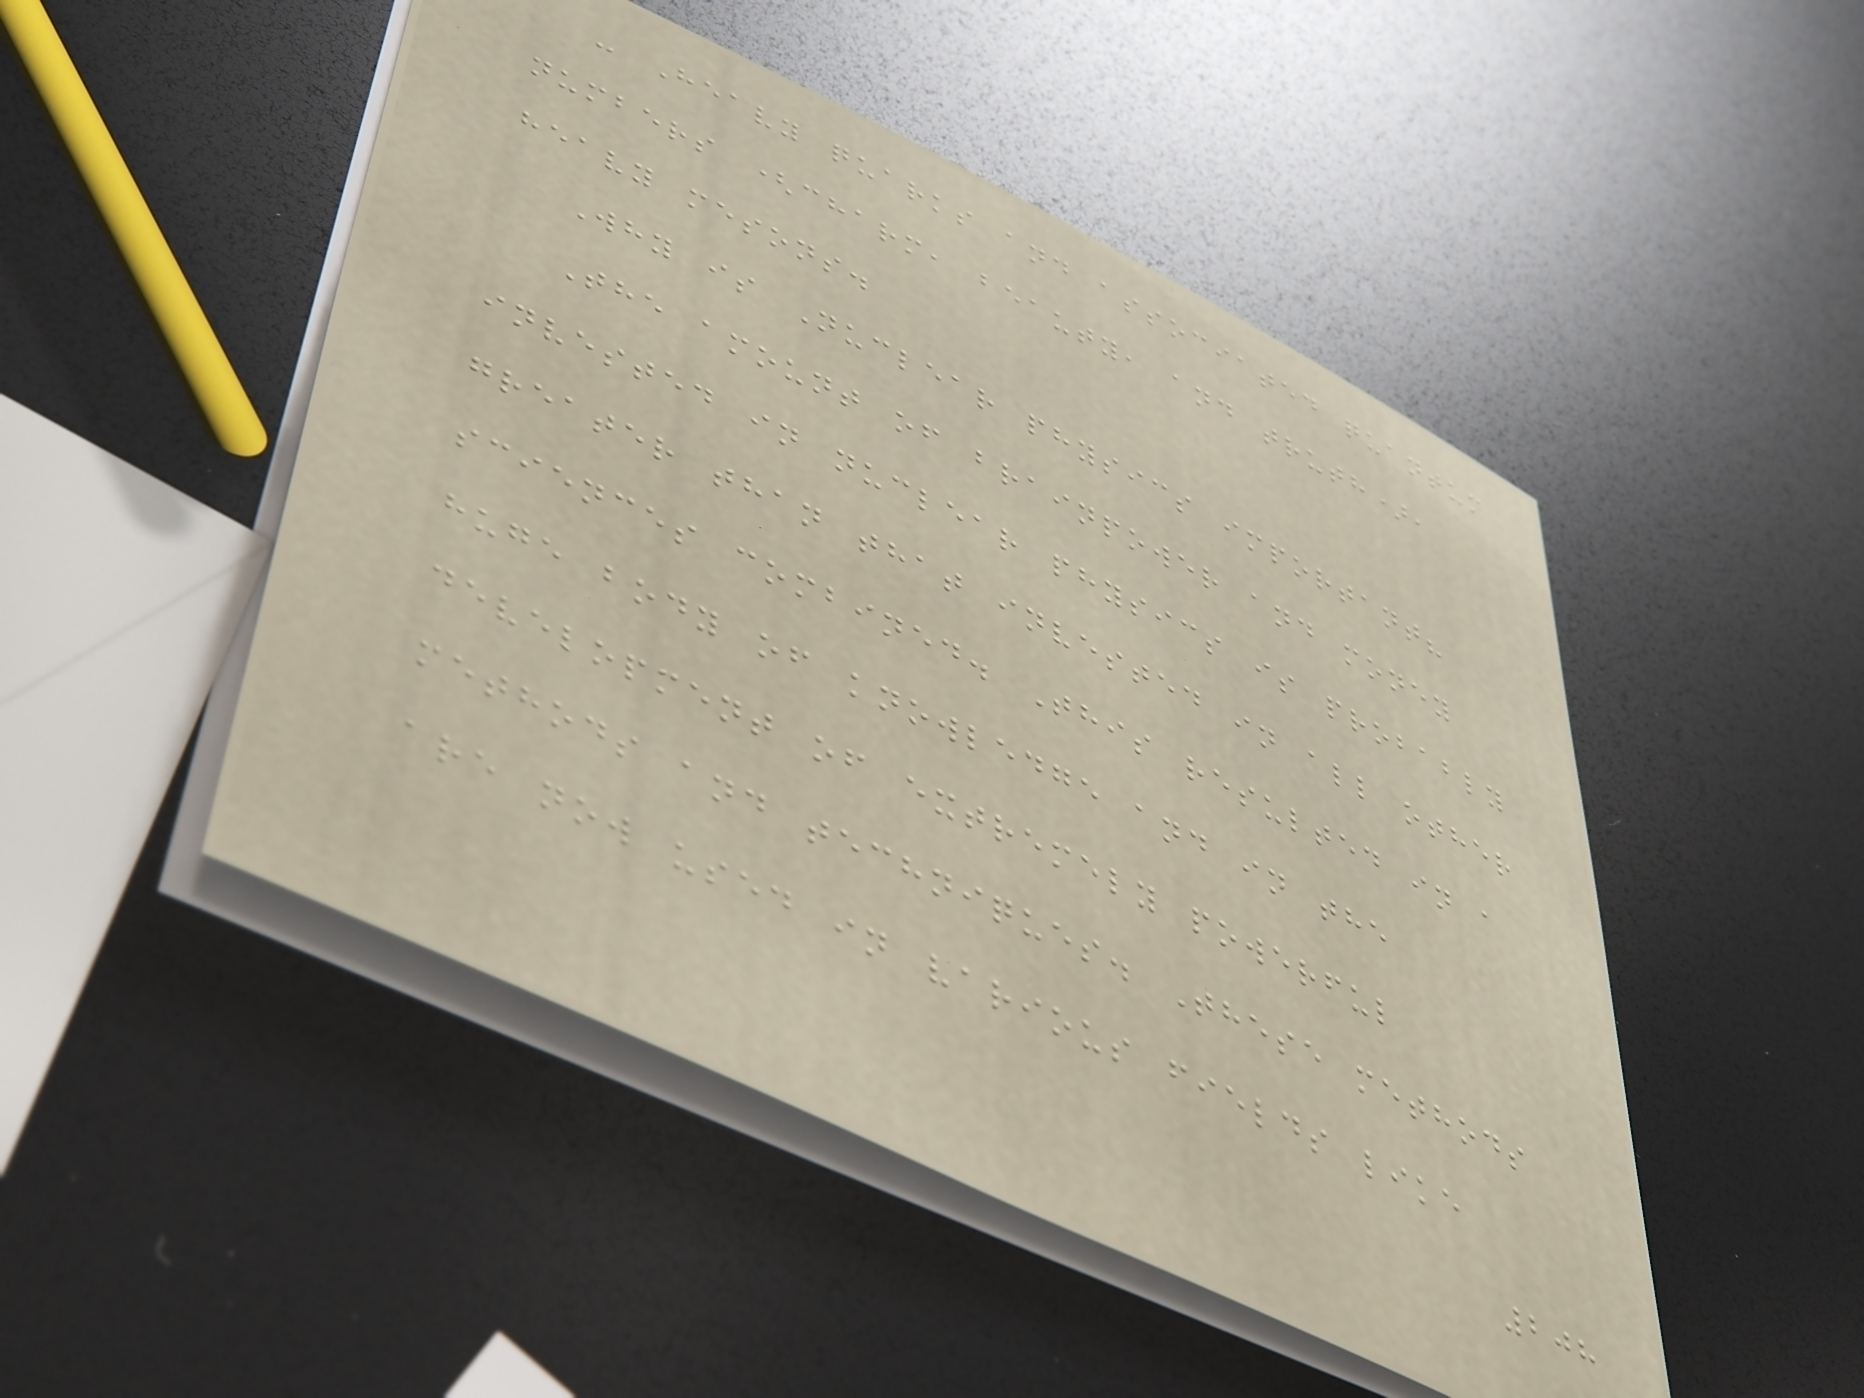- Heavy quarks and associated quantum
numbers (charm, beauty, and truth),
heavy mesons.
Why is Nuclear physics important?
The amount of brainpower and money
invested in nuclear physics is probably
greater than that invested in all other
sciences combined. This resulted in a
huge body of knowledge and in the
development of extremely powerful
methods and techniques. These methods
are now used in various fields like
208
